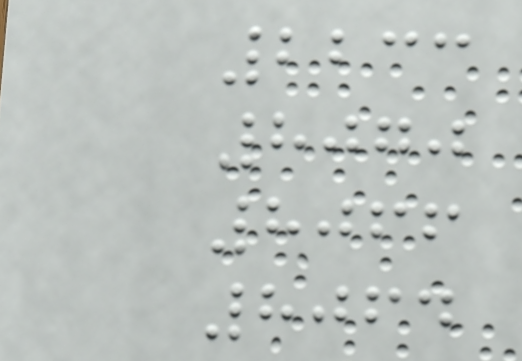2233
8070
8066
8064
